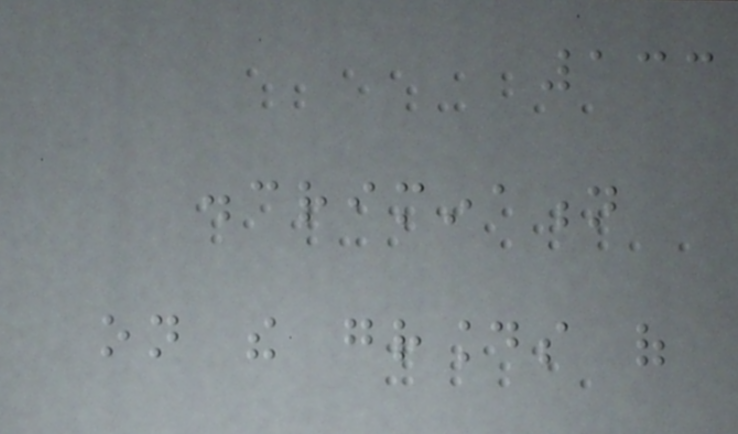133
discrimination
on the grounds of
